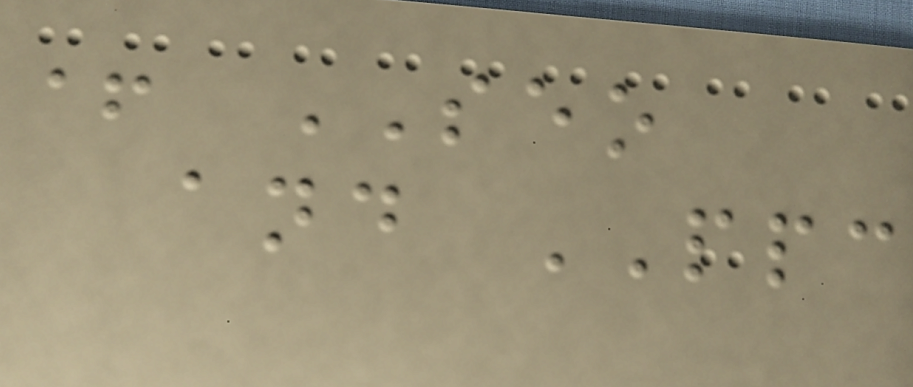+ SEO
and PPC
